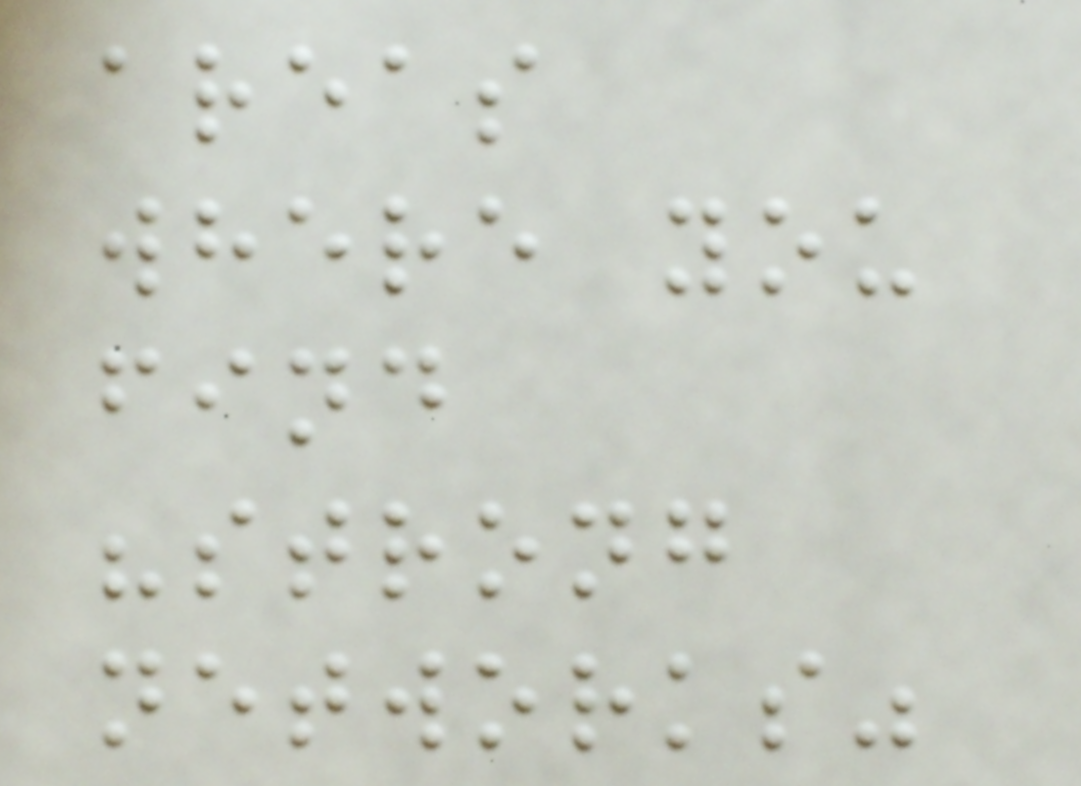areas
where you
find
"strong
networks"
